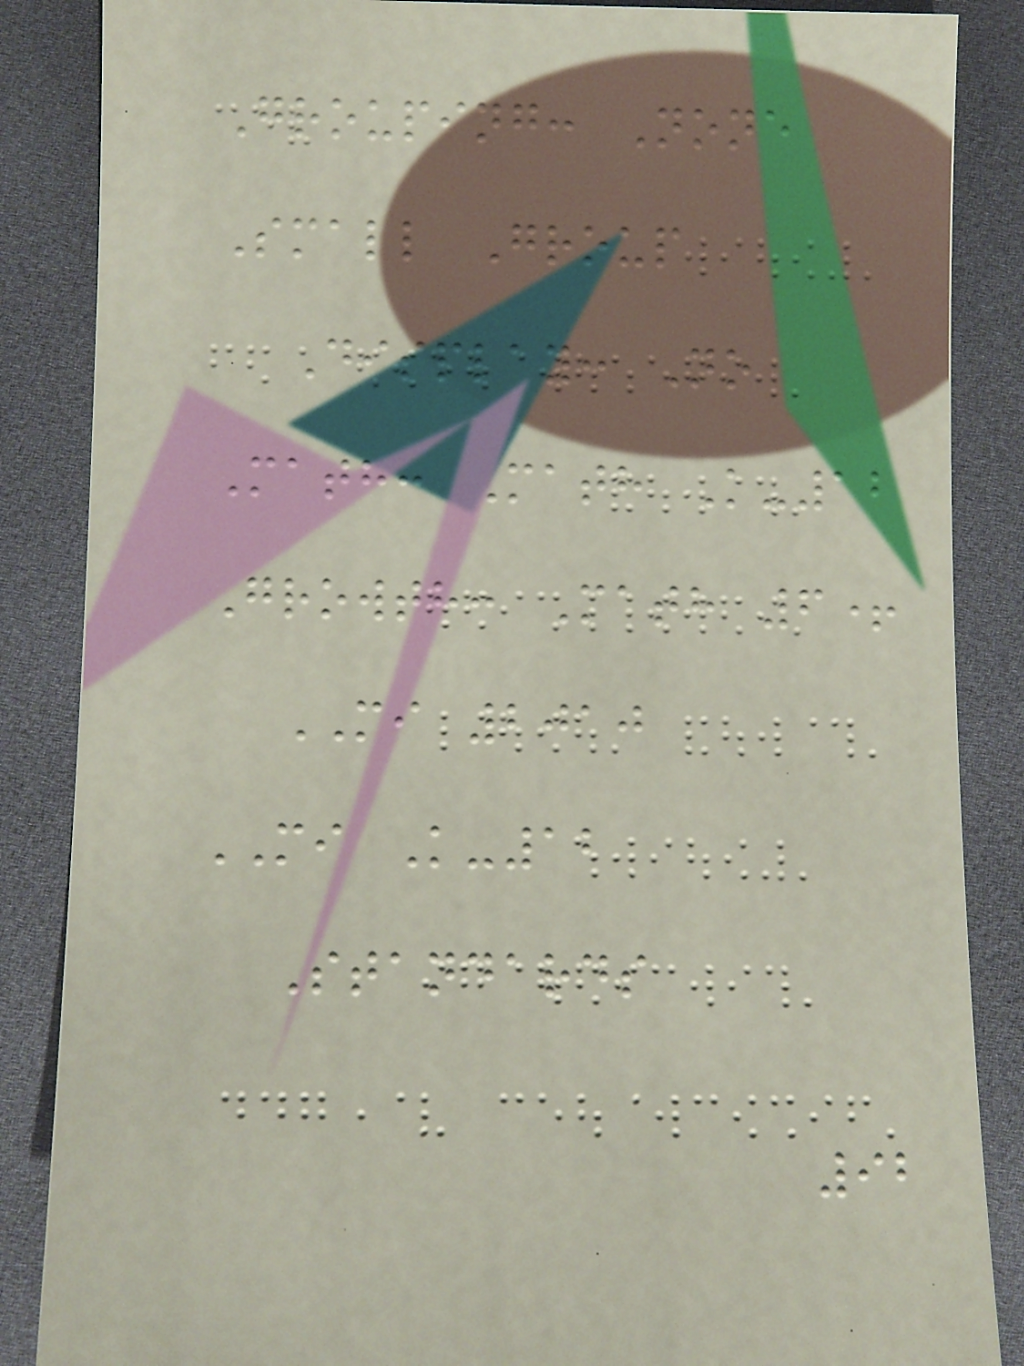Grouping: None
Small Group
Display: No
Math: Math K-12
Growth: Math 6+
MI 2010
MI K-12
Standards
92
